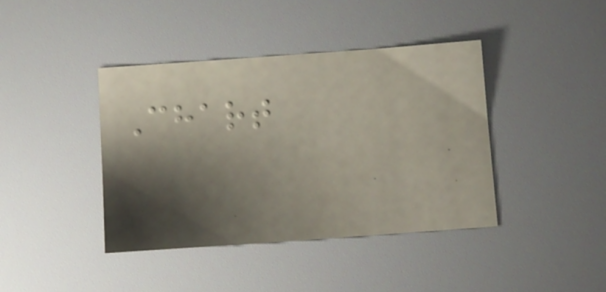Chart
